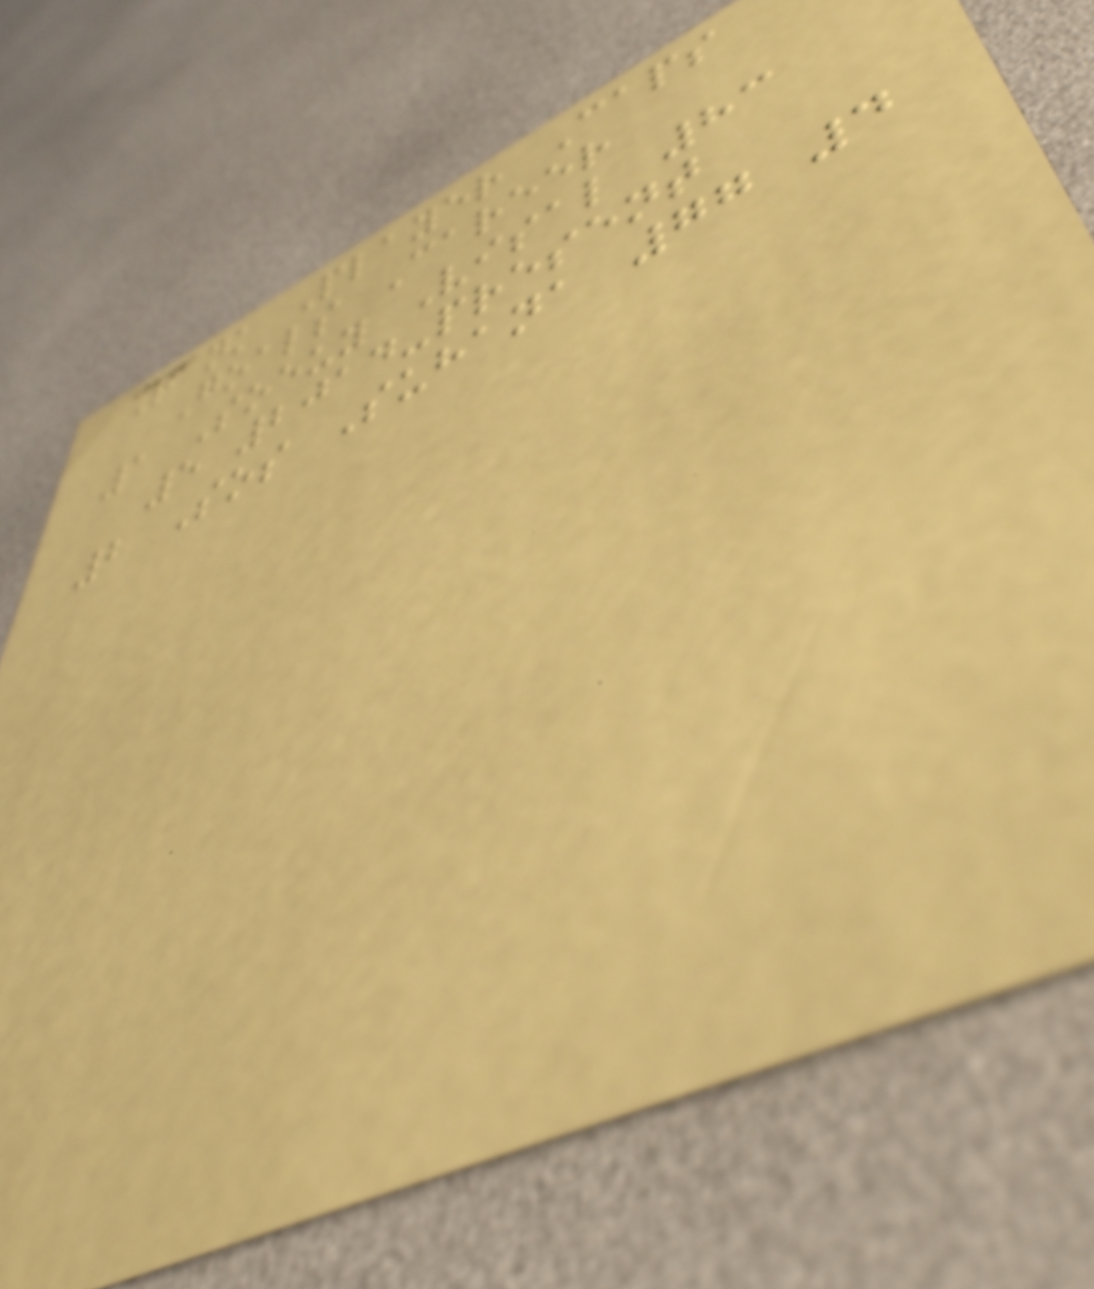Rank Player Caps
Goals Career
1 Soeuy Visal 83
5 2014-present
2 Sos Suhana 77 4
